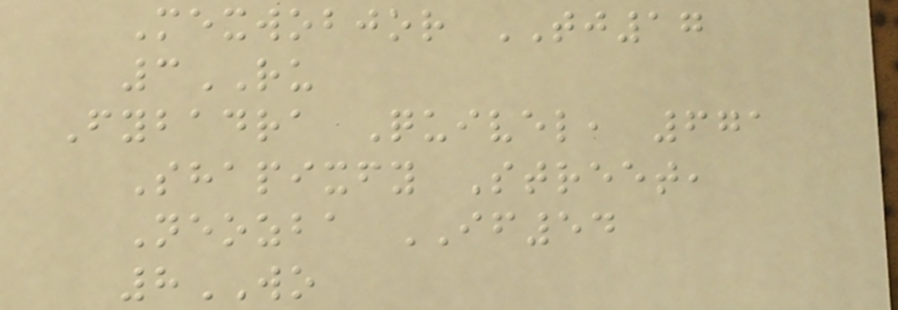Mexwobjor TJ17
3RU
Fybadra Quivel, 671
Shapixfy Street,
Neozba IF54
8WO
